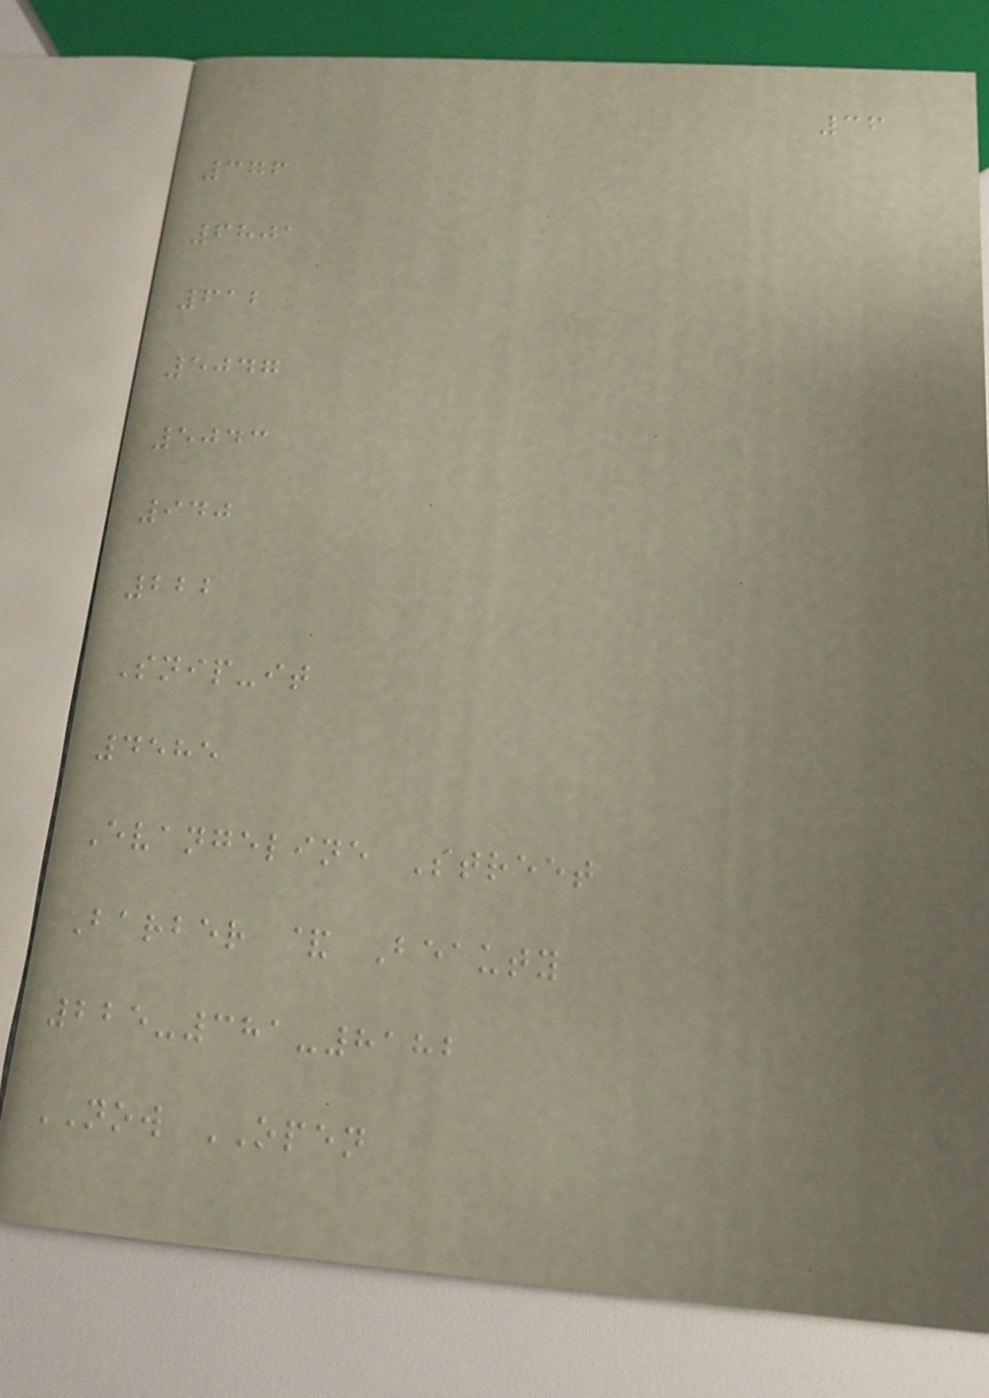36
376
6801
612
5047
5043
940
222
Snip-it
4585
Evangeline Street
Barber & Beauty
225-381-8182
NOW OPEN
